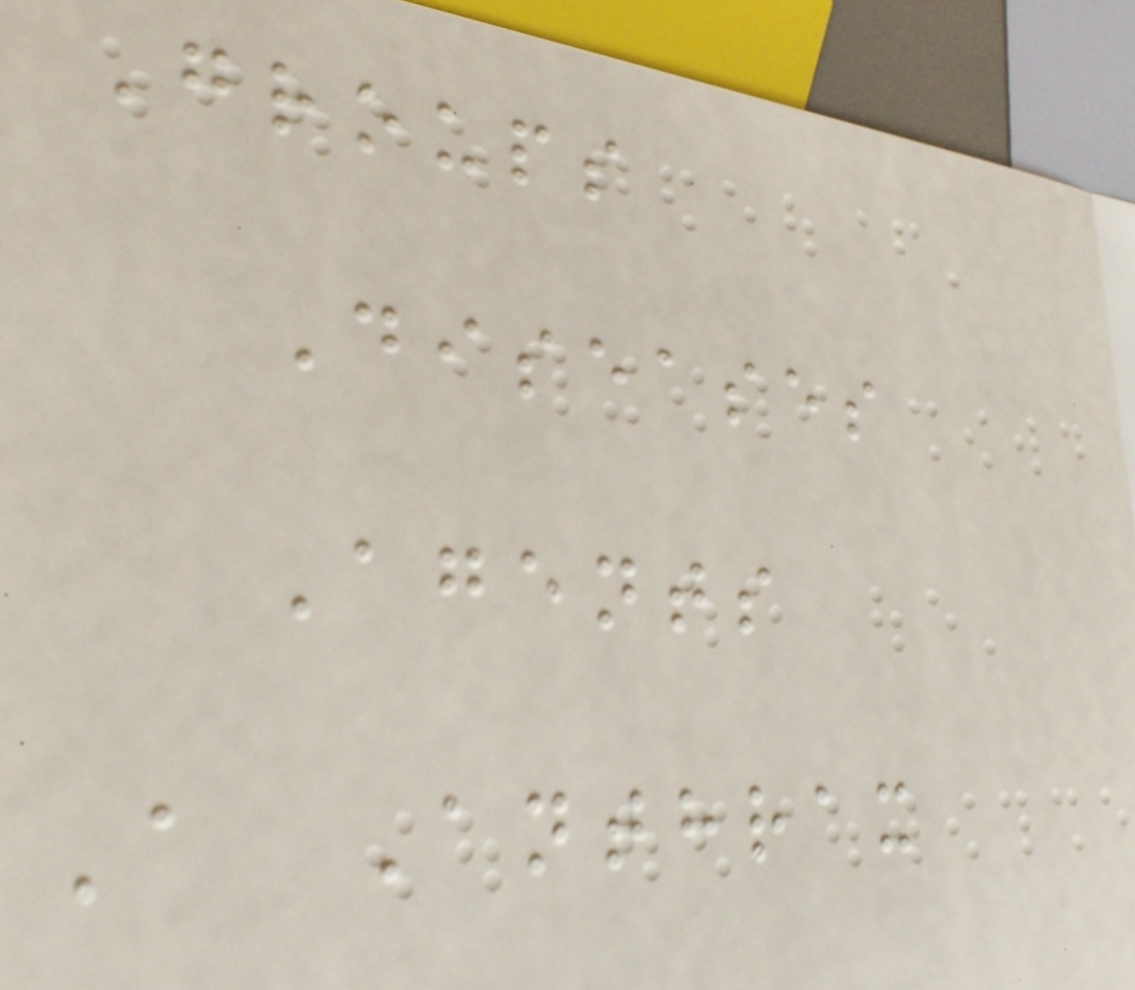Groups
Diseases
Agents
A Anthrax
